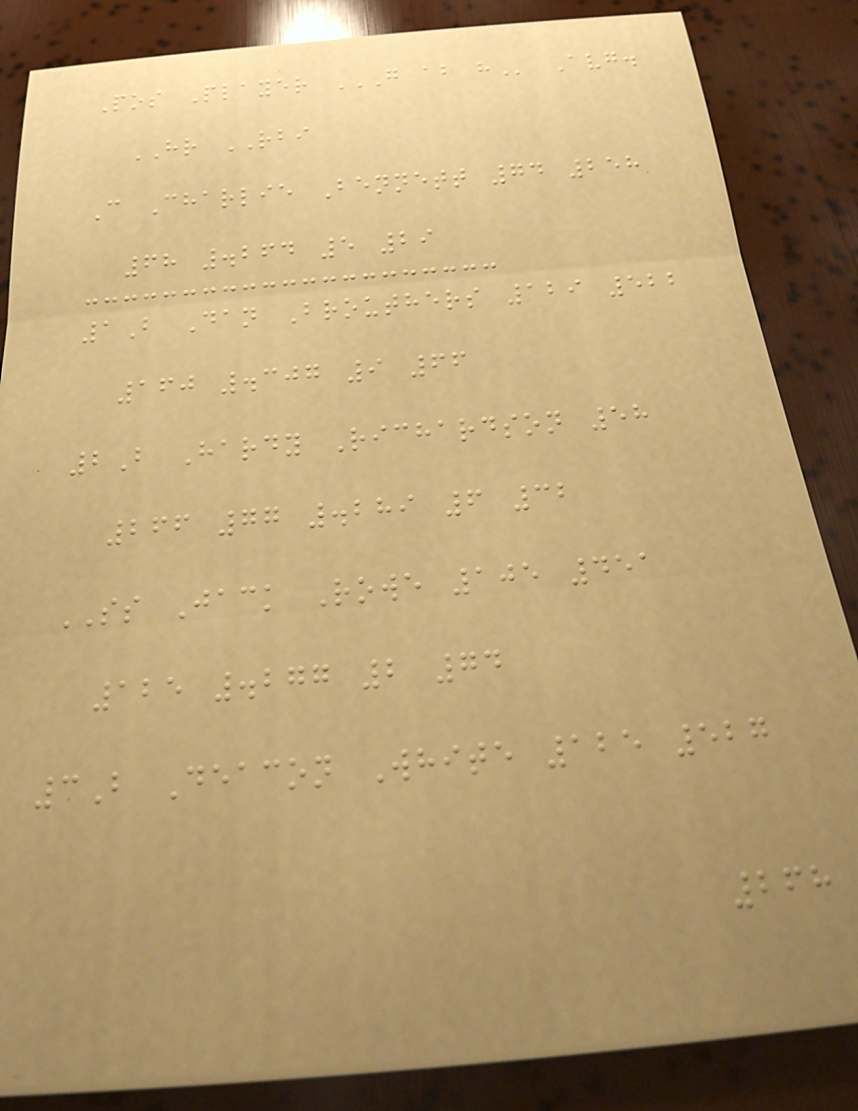Pos Player G AB H Avg.
HR RBI
C Charlie Bennett 74 258
68 .264 5 29
1B Dan Brouthers 129 522
160 .307 9 66
2B Hardy Richardson 58
266 77 .289 6 32
SS Jack Rowe 105 451
125 .277 2 74
3B Deacon White 125 527
268
